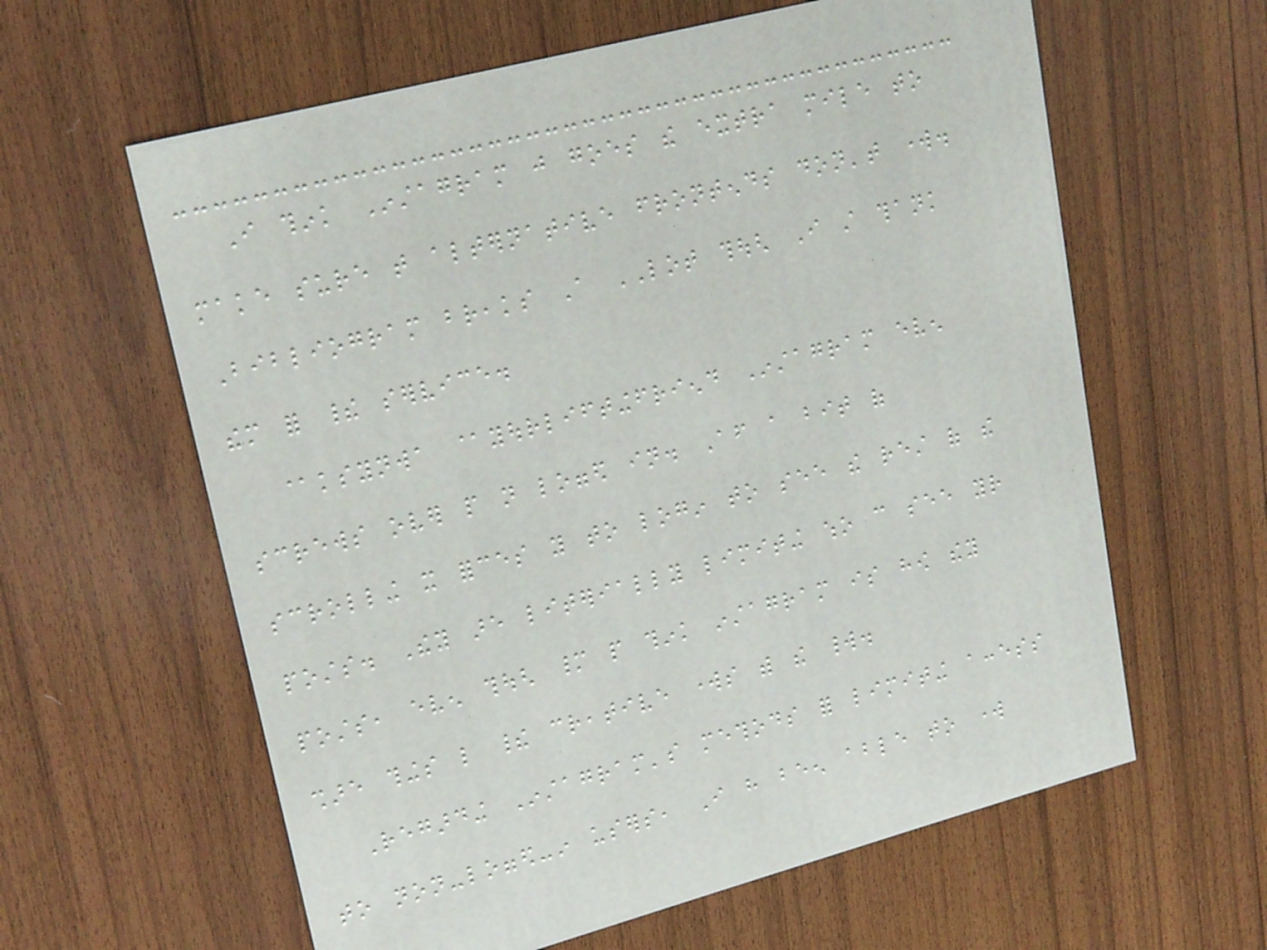I think Instagram just goes the extra mile to
make sure that alternative frontends don't work.
Bibliogram breaks A LOT though I still thank
them for their service.
@ksynwa @yourliftingfriend Instagram even
screws over people not logged in. After a bit of
scrolling it forces you to login to see the rest of the
posts. They are literially limiting who can see your
posts, even though many people think instagram is how they
share things like their creative works with the world.
Regarding Instagram's methods for limiting access
to non-logged-in users, I have been able to work
